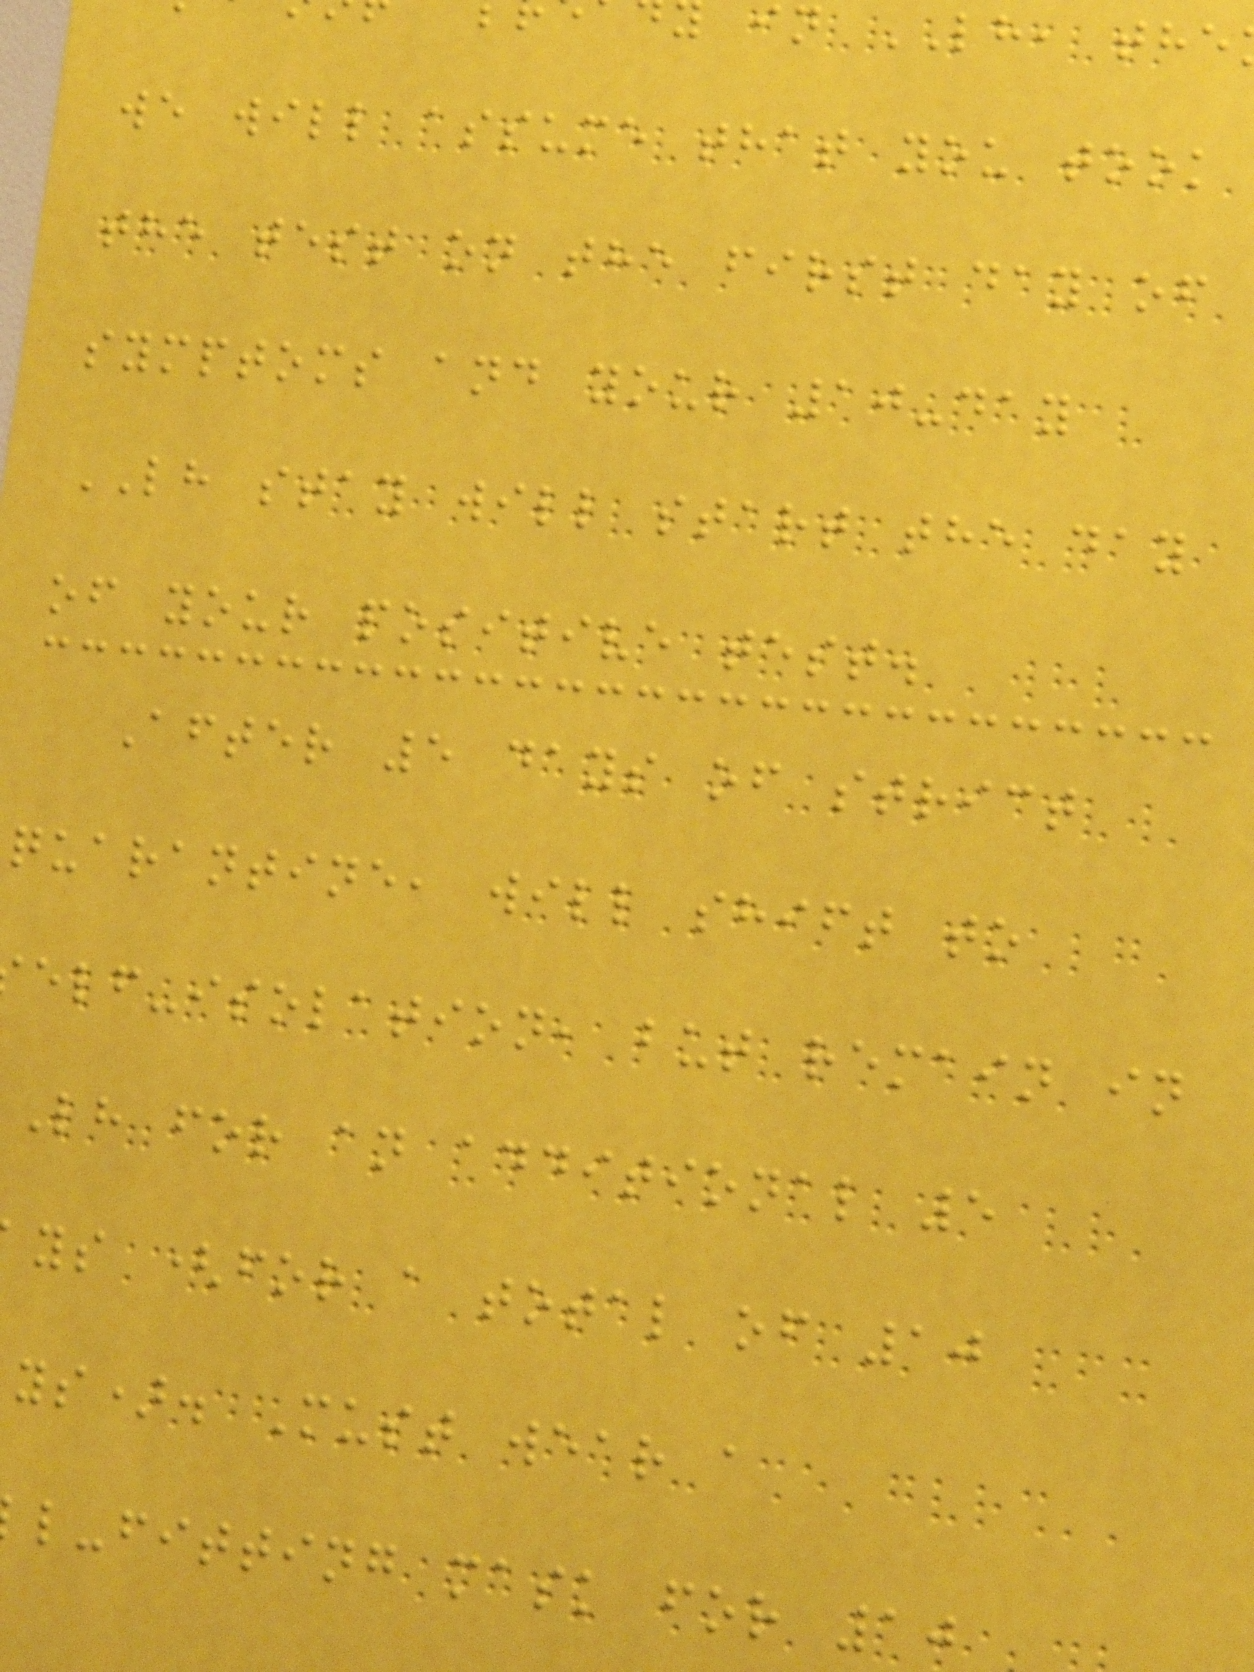in LH, the
we will assume that you took
the test on the first day of
symptoms and your 10-day
LH stay will start the day
of your positive test.
After 5 days of strict
quarantine, will shift to
elf-isolation, but remain in
lh for an additional 5
ys (for a total of 10
ys). Must wear a
l-fitting mask for 10
